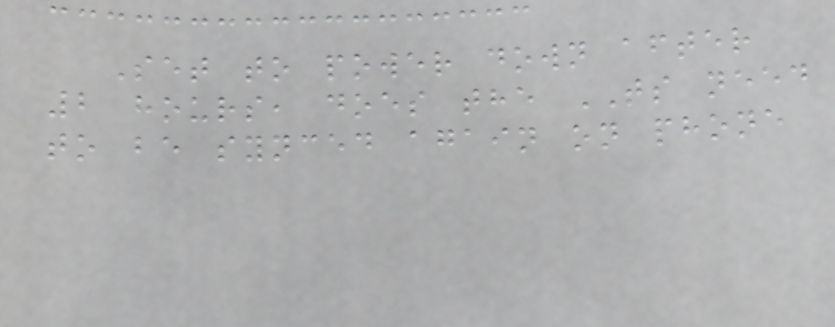Set to power down after
2 hours, does the TS need
to be synced again on phone
